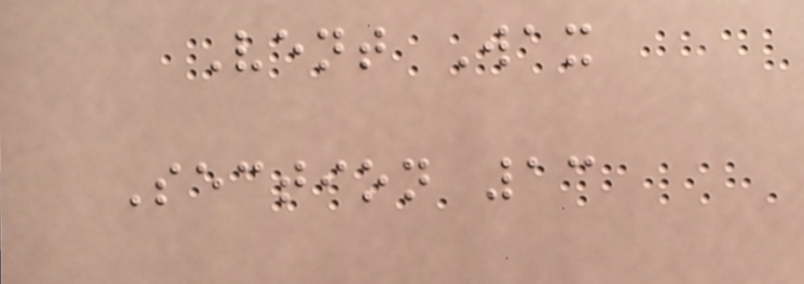Vent Wax
Section 13
